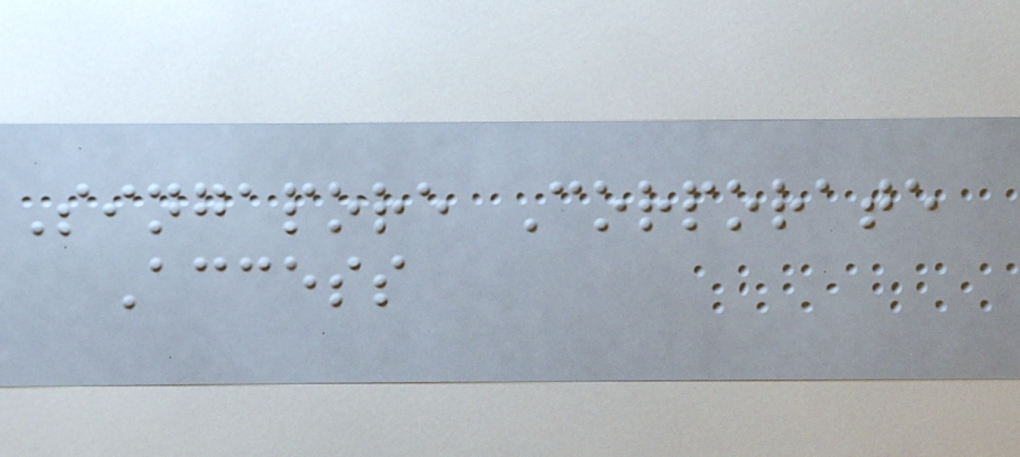Singapore Corporate
Access
